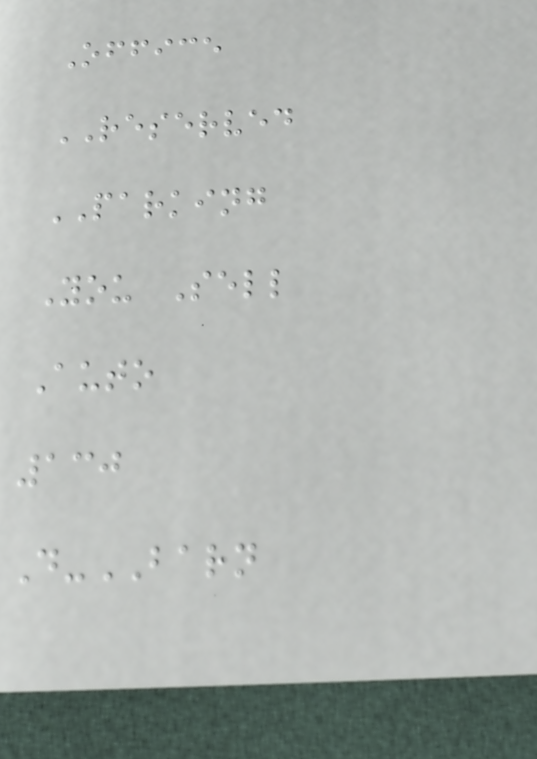Office
RESERVED
PARKING
You Sell
Auto
130
D-BARN
